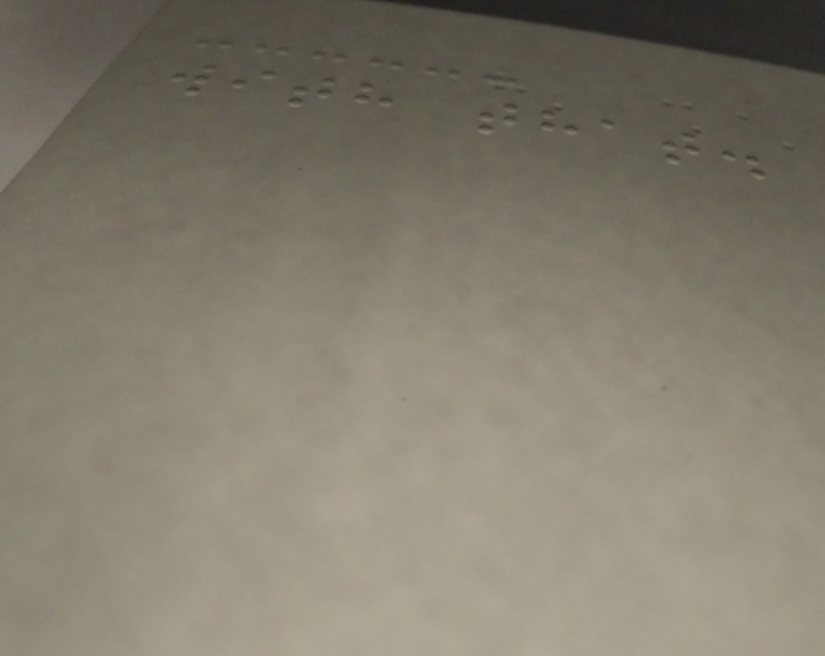with that.
